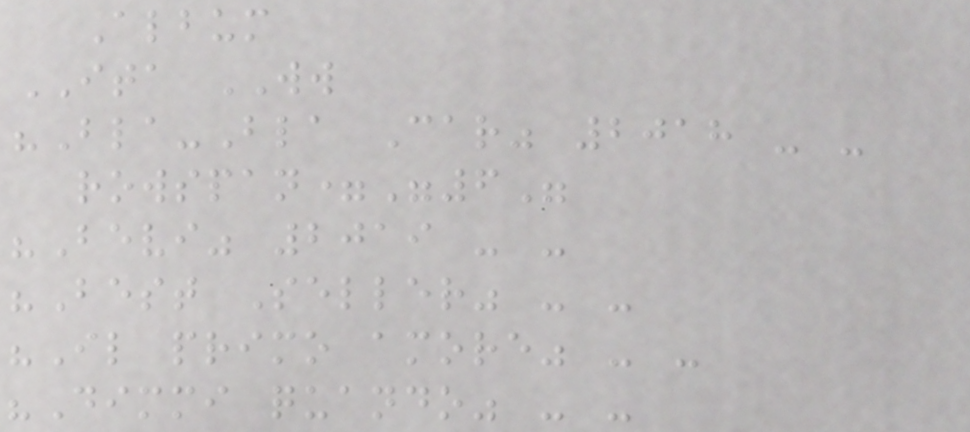Album
ITA WW
"Bla-Bla Car" 2018 - -
rowspan="6"
"Bevi" 2019 - -
"Best Seller" - -
"Il primo amore" - -
"Dimmi quando" - -
